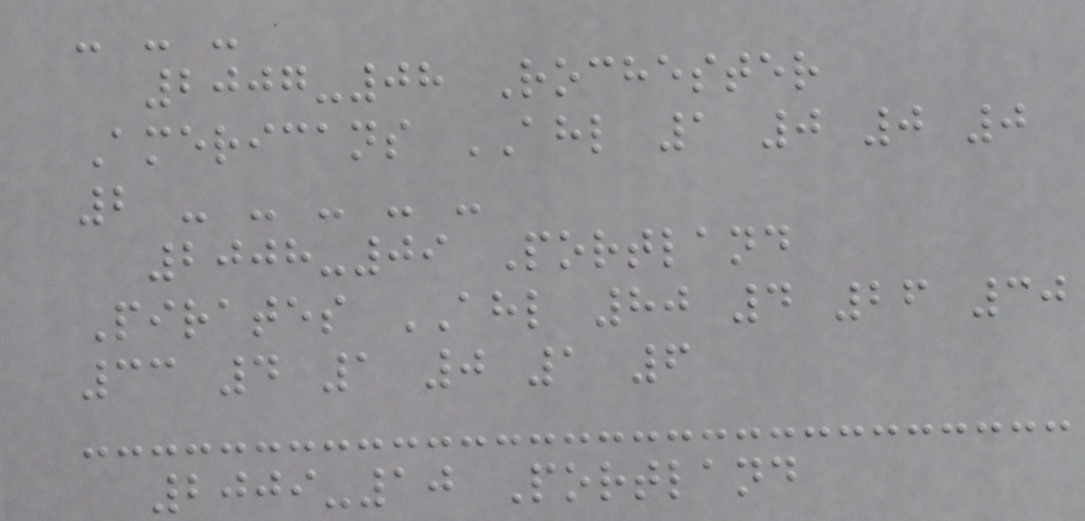- - -
2007-08 Rochester
Americans AHL 1 0 0 0
2 - - - - -
2008-09 Portland
Pirates AHL 80 4 26 30
33 4 1 0 1 6
2009-10 Portland
